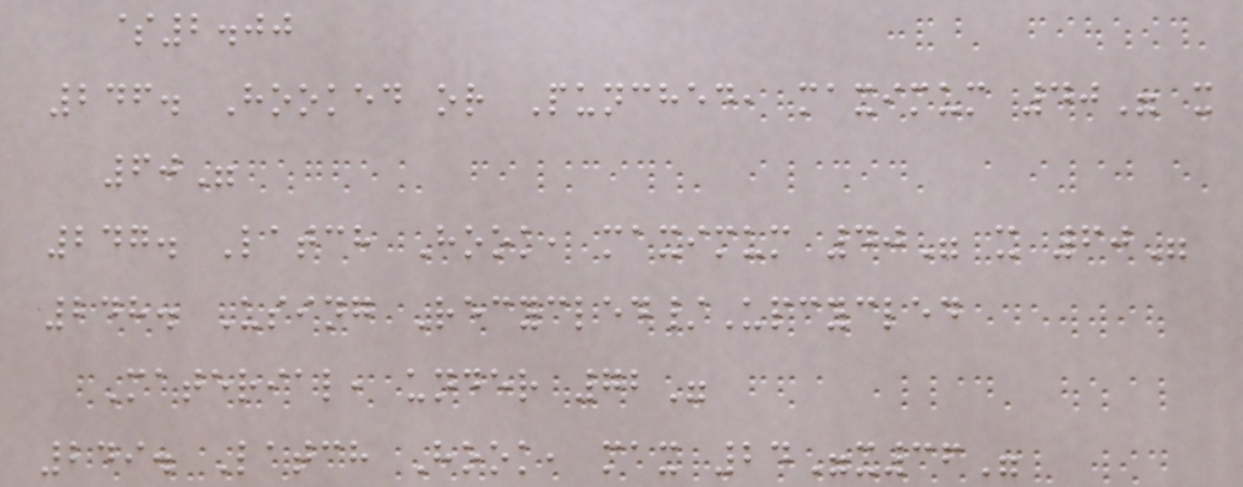$2.00
246. Hooked or Punched, maximum 40" x
60"
247. Latch Hook, maximum 40" x 60"
248. Using Recycled/Upcycled
Material, under 72"
249. Latch Hook, max 24"x36"
